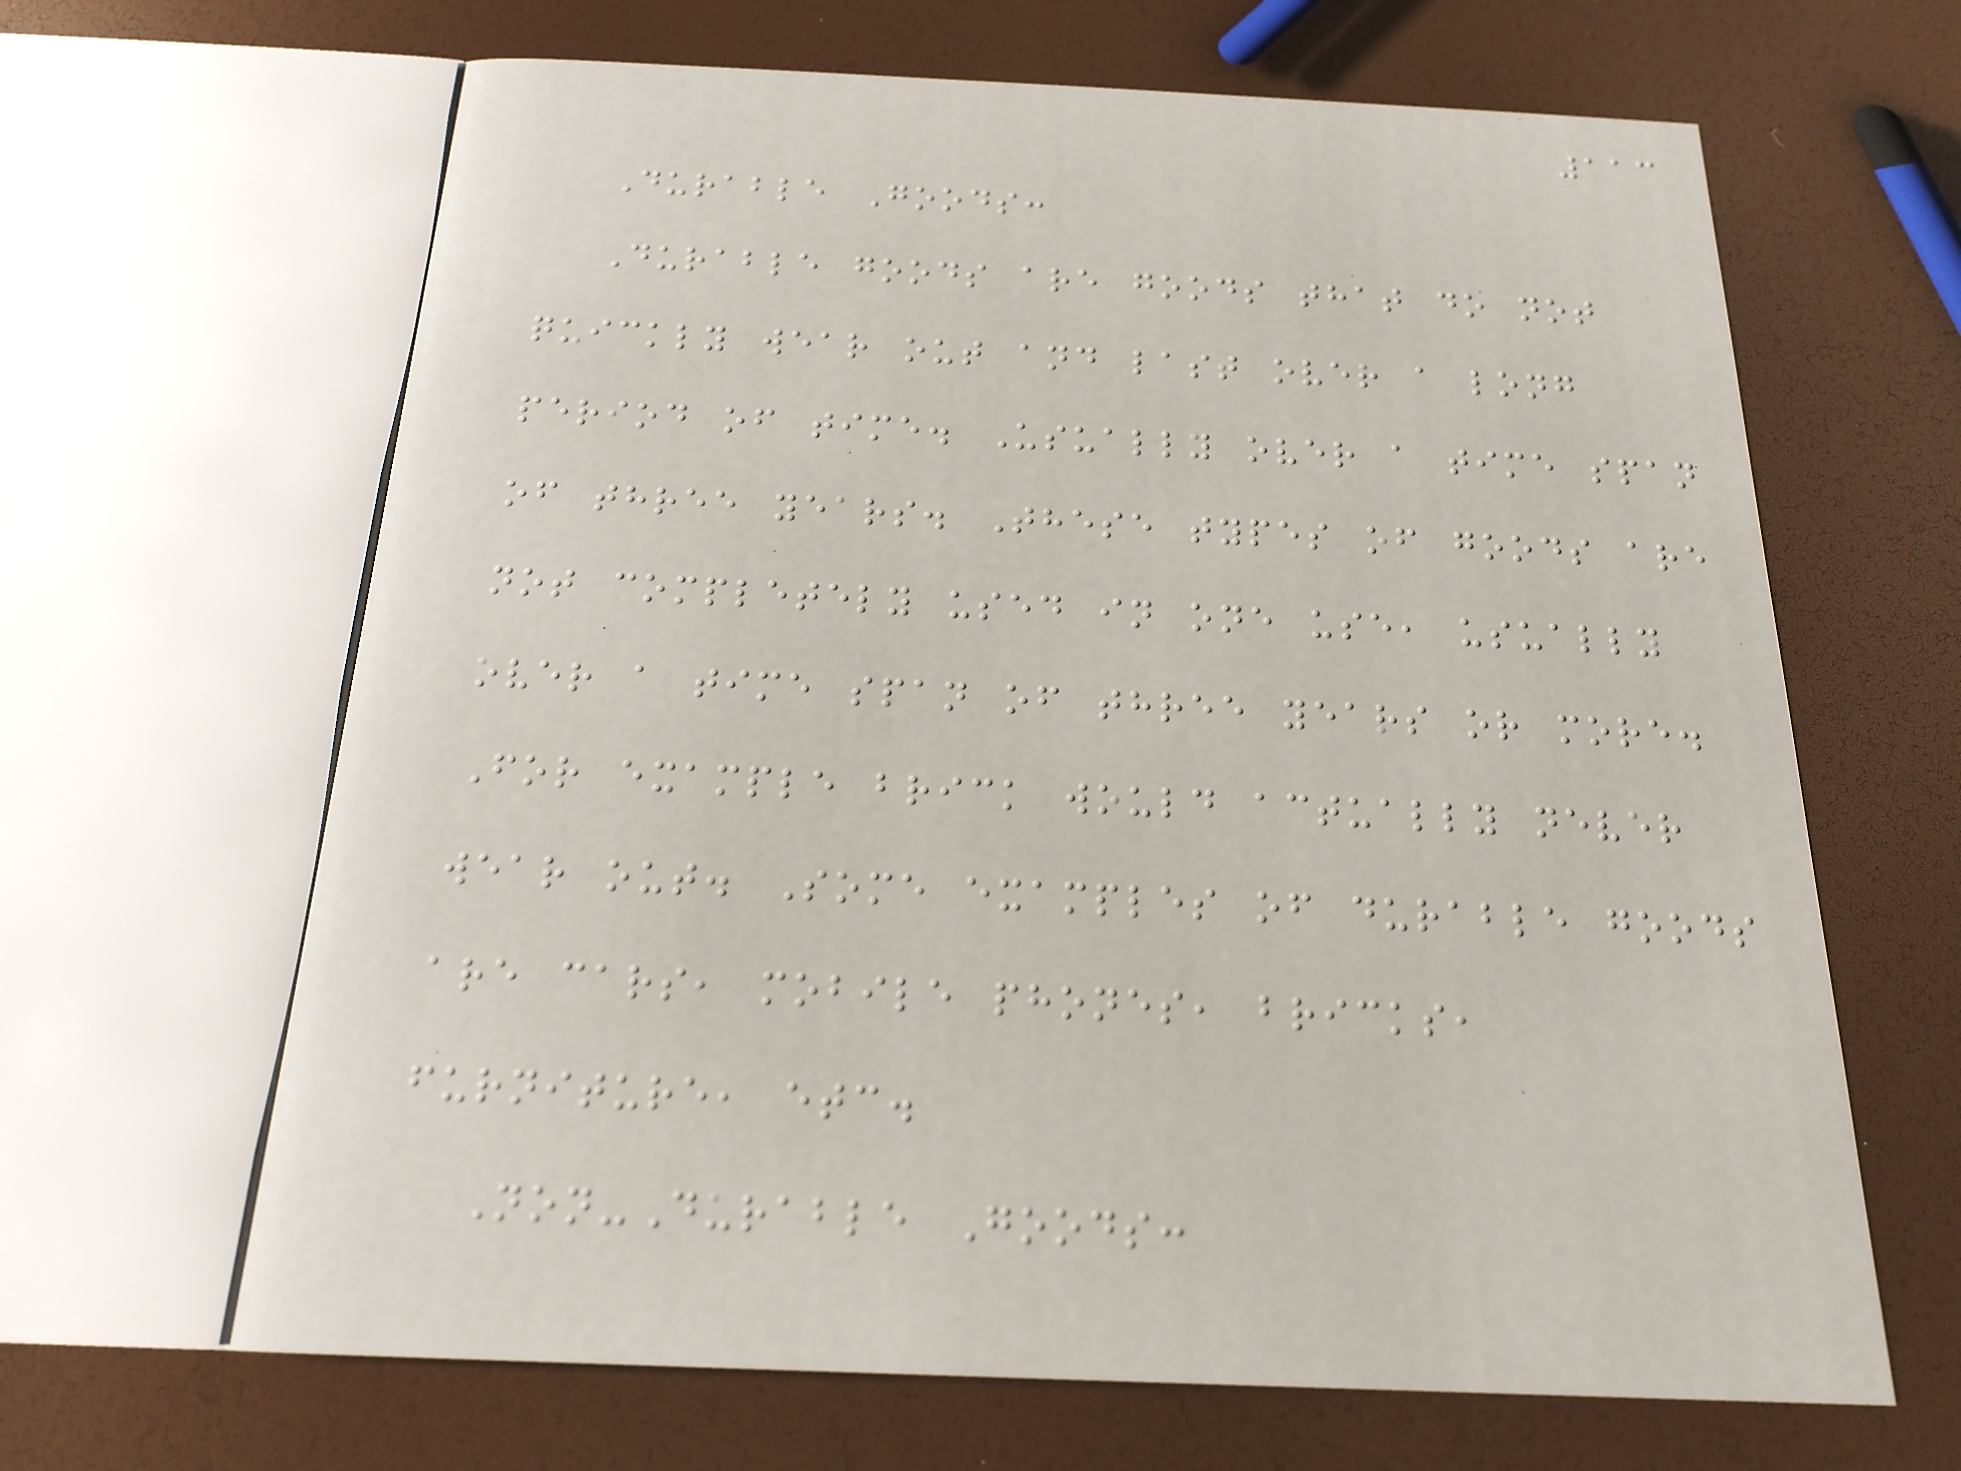113
Durable Goods:
Durable goods are goods that do not
quickly wear out and last over a long
period of time. Usually over a time span
of three years. These types of goods are
not completely used in one use, usually
over a time span of three years or more.
For example brick would actually never
wear out. Some examples of durable goods
are cars, mobile phones, bricks,
furniture, etc.
Non-Durable Goods:
